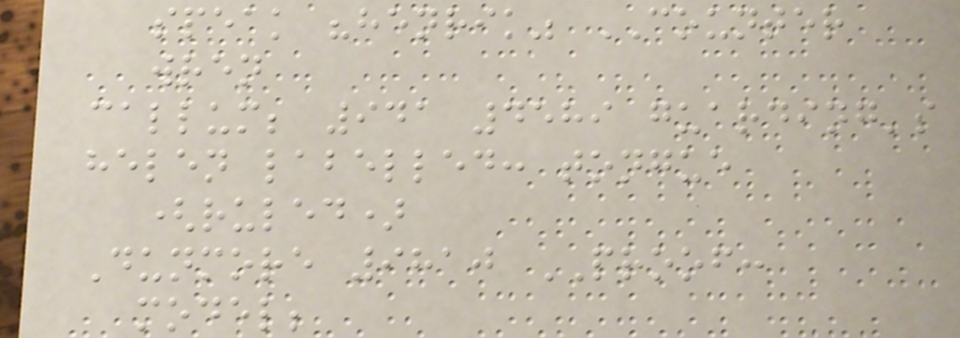speak "henrik" COUNTER
wren
callum; 941 4589 guarding's
helen labelled: tongue
(ruled)
Dunmore 9810 PROOF:
model;
